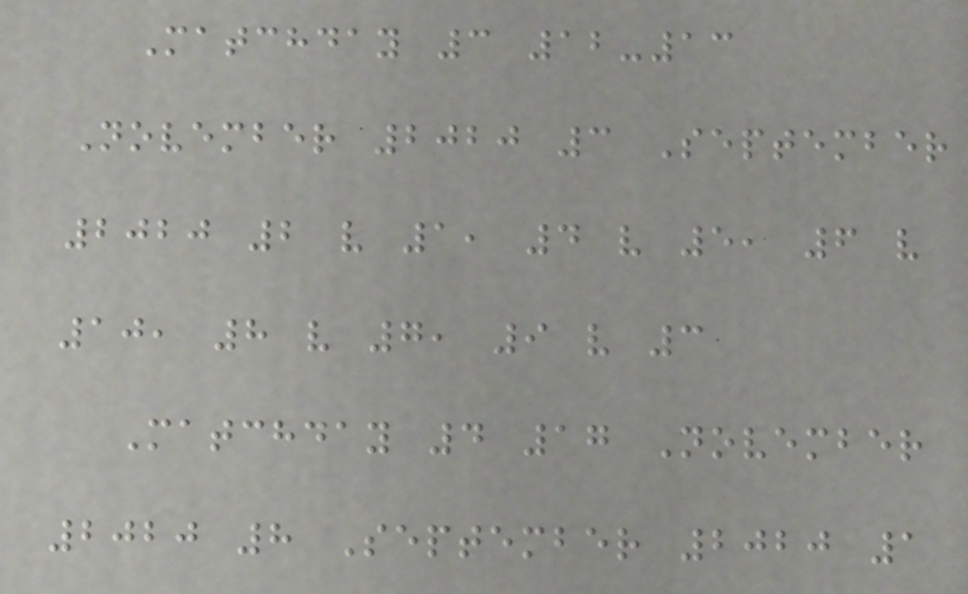Matchday 3 12-13
November 2020 3 September
2020 2 v 1, 4 v 5, 6 v
10, 8 v 7, 9 v 3
Matchday 4 17 November
2020 8 September 2020 1
